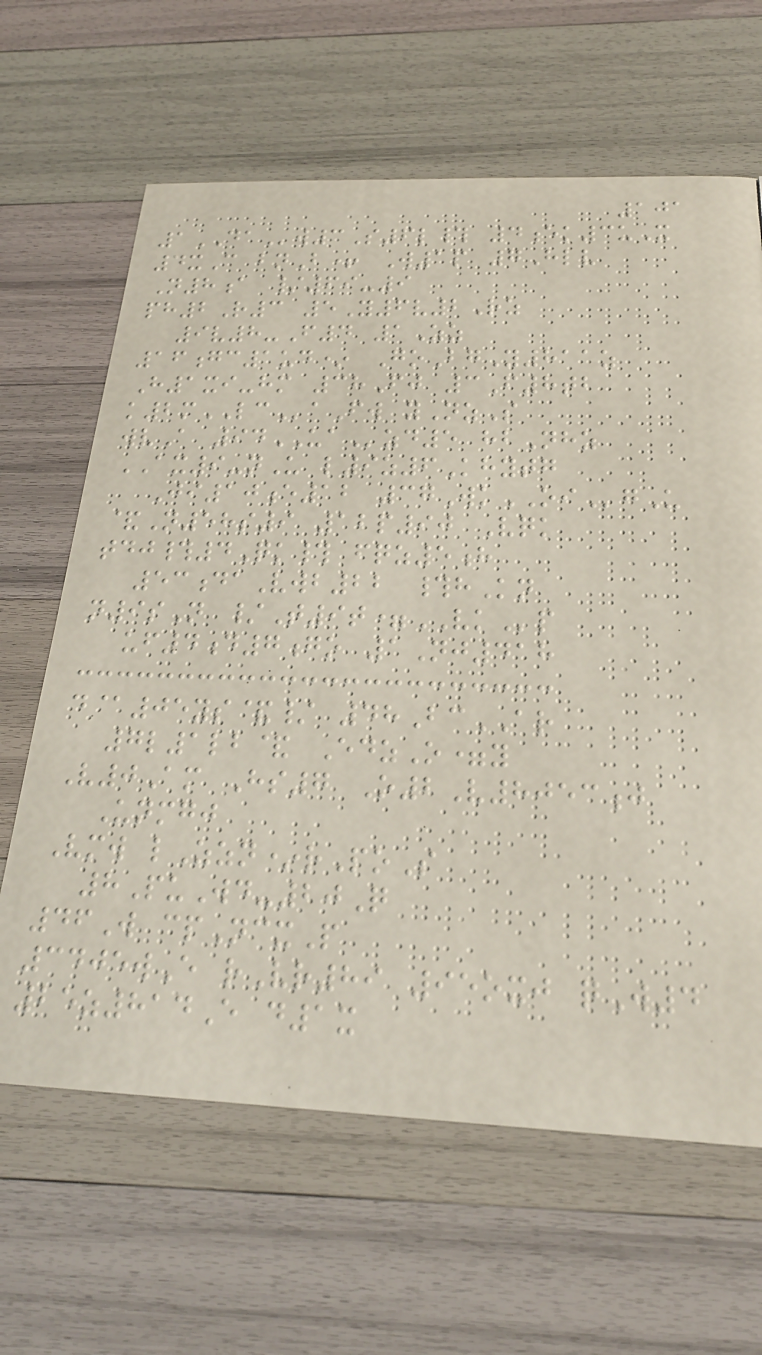101
1DAw3S6l# 4ek3uX
4xC bnB+ W1p 7Hlv
N8a /69-9
ph2R3 5Y6v2Rz
9v8-F4 1Zz
16gc1ud* GoBgY811z
H1xi-hm 38Fj 3F8tb
k2mLCaFw yNzS
wvA 94UAzd5 hbNhz
AX9-nU l9z6Khytg
Ji10e12 37WkOIgU
&N58s9 12p90 Vqk
tdj#4Qk# fqz5h
53daVwb22 #hKn
n9sN /T9t=VKp
uf4d7go 1Nj418
d@05ys&/ 48BcAR
7l1lb& EdzO=y
V0Am Hs7 O2V8053j
Unmgj
Vmw lZzn*rPoS
8PuWd-20Q
46W cpNcxP
3405wE rVr89 95oxj qW4
25z814E d1x
